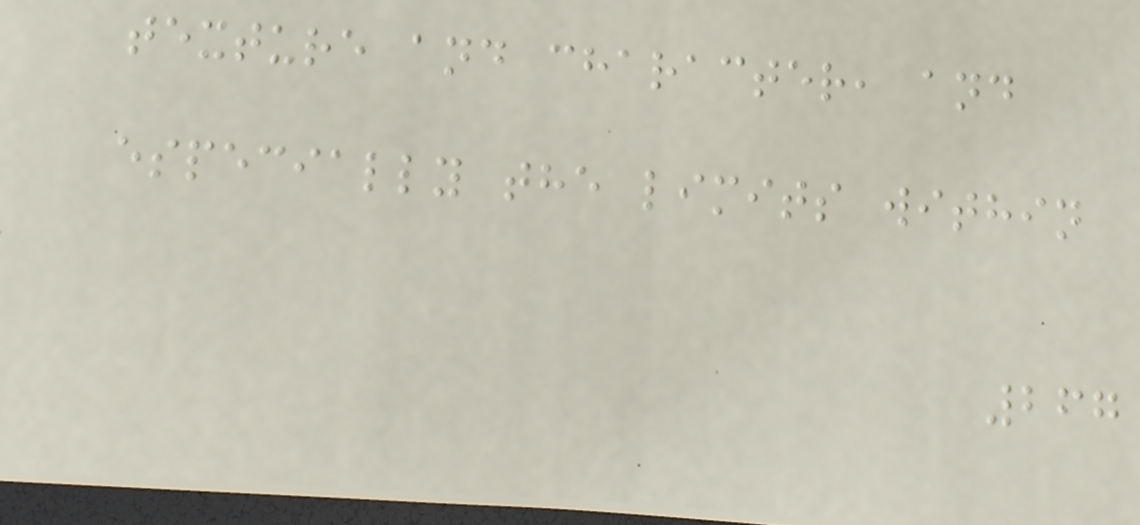texture and character, and
especially the limits within
267
